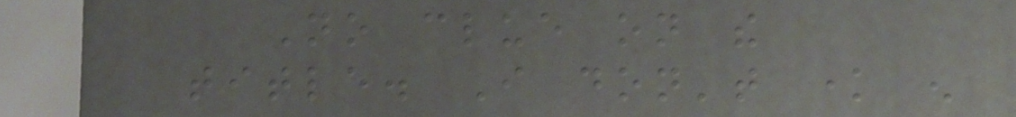No clue on the
title. I don't know enough
